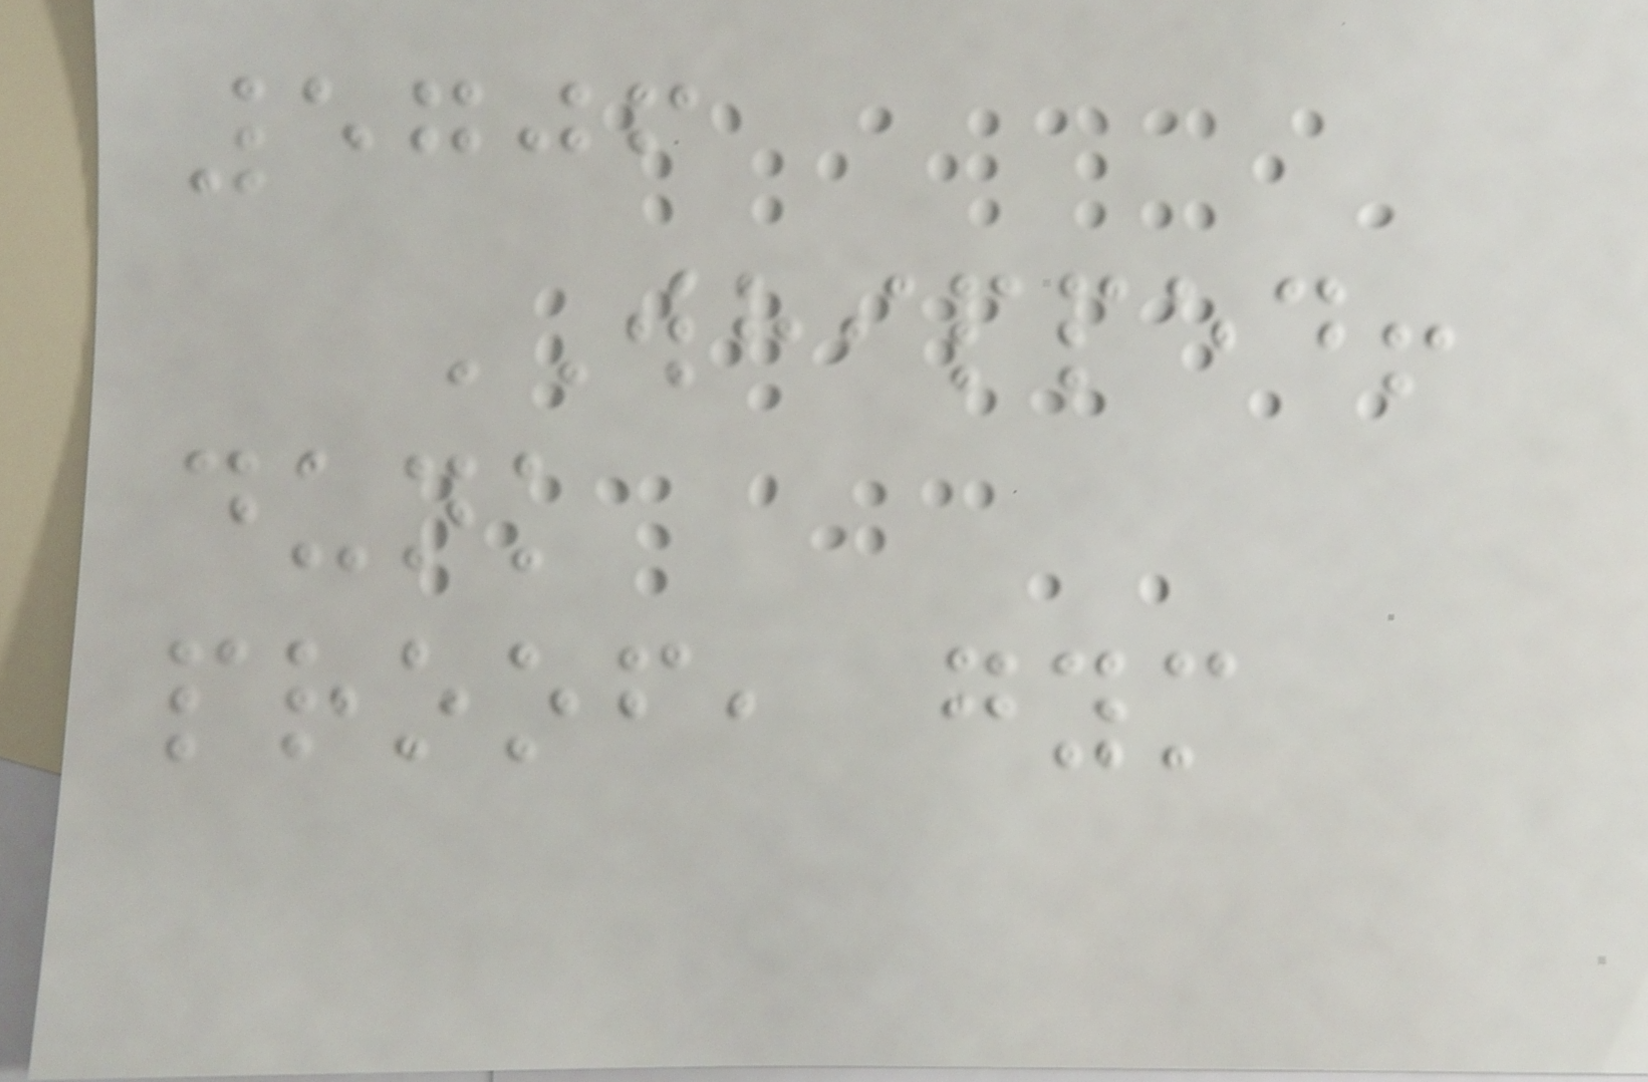5706
WHIPPED!
dunk
proof, gym
